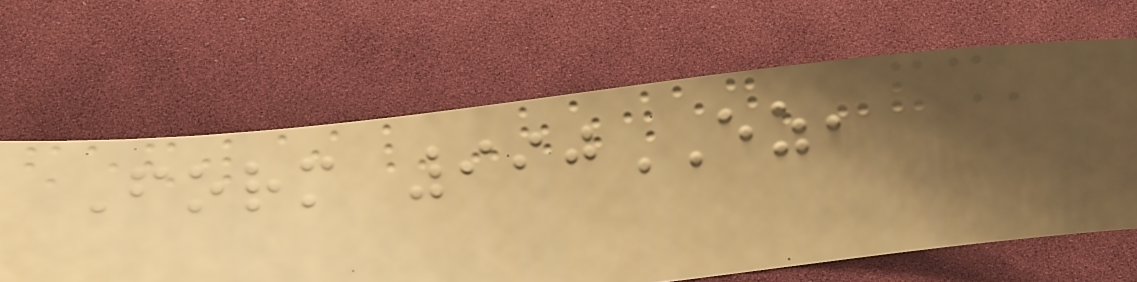Form 990EZ,
